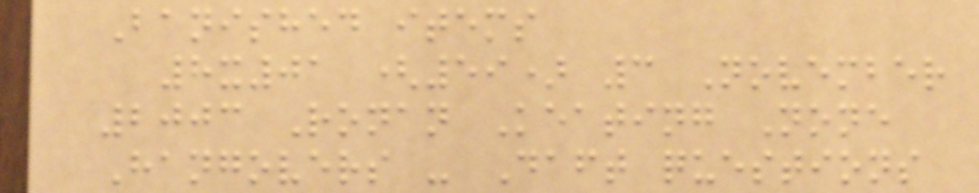Banished items
8x01 (59) 3 November
2003 Ronan Keating None
Hangovers - Daft questions
